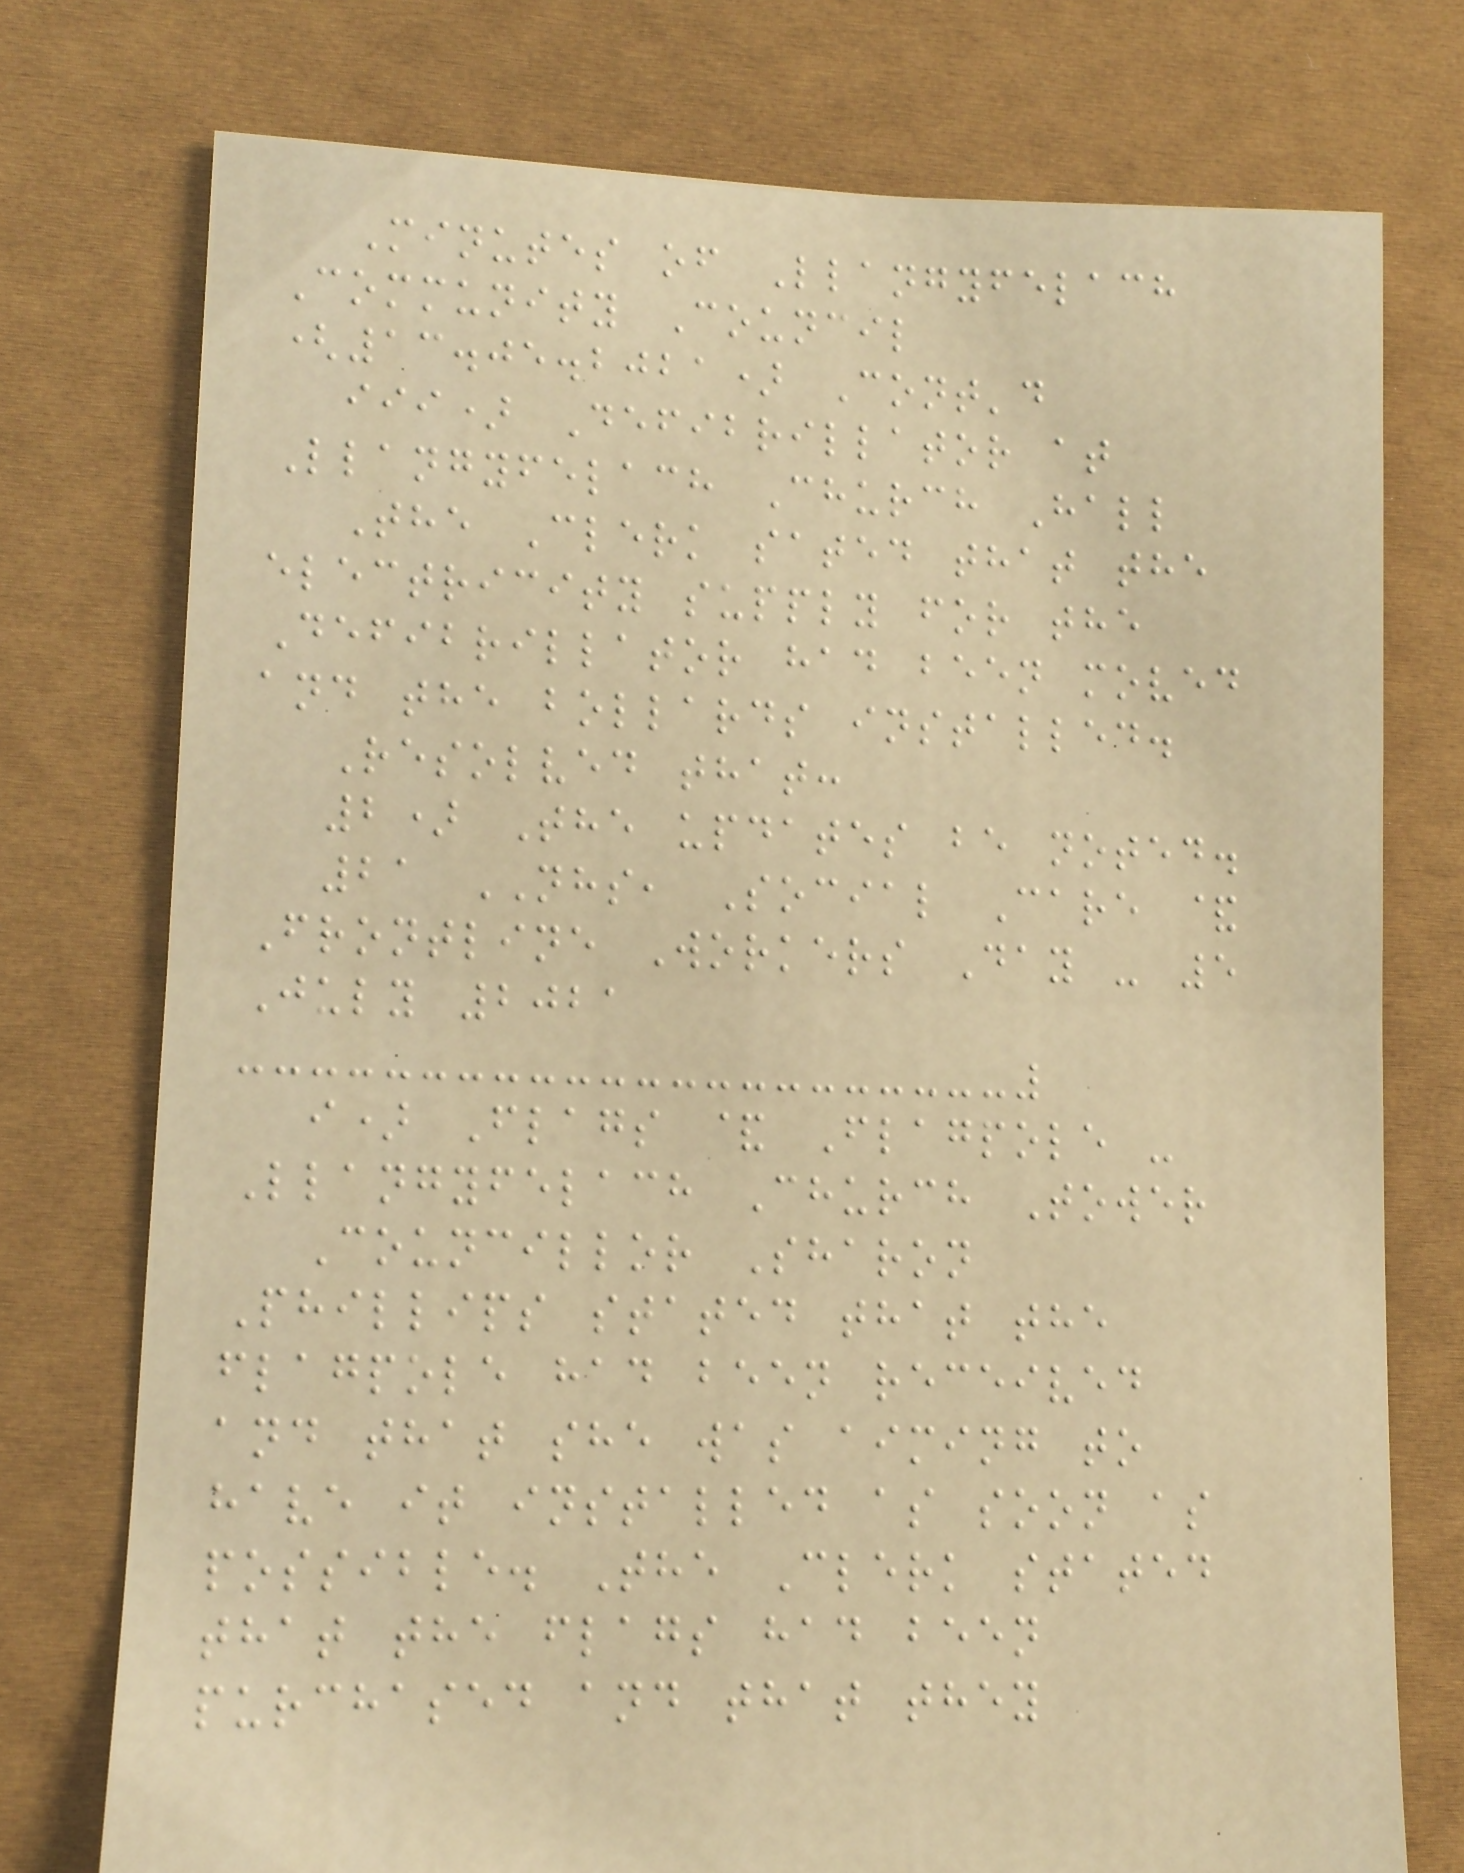Minutes of Llangyfelach
Community Council
(13.05.2021) Cont'd
iii) Defibrillator at
Llangyfelach Church Hall
The Clerk sated that the
electricity supply for the
Defibrillator had been moved
and the bollards installed.
Resolved that:
2) The updates be noted.
21 NHS, Social Care &
Frontline Workers Day - 5
July 2021
i) Flags & Flagpole -
Llangyfelach Church Tower
Councillor Sharon
Phillips stated that the
flagpole had been received
and that she was aiming to
have it installed as soon as
possible. The Clerk stated
that the flags had been
purchased and that they
